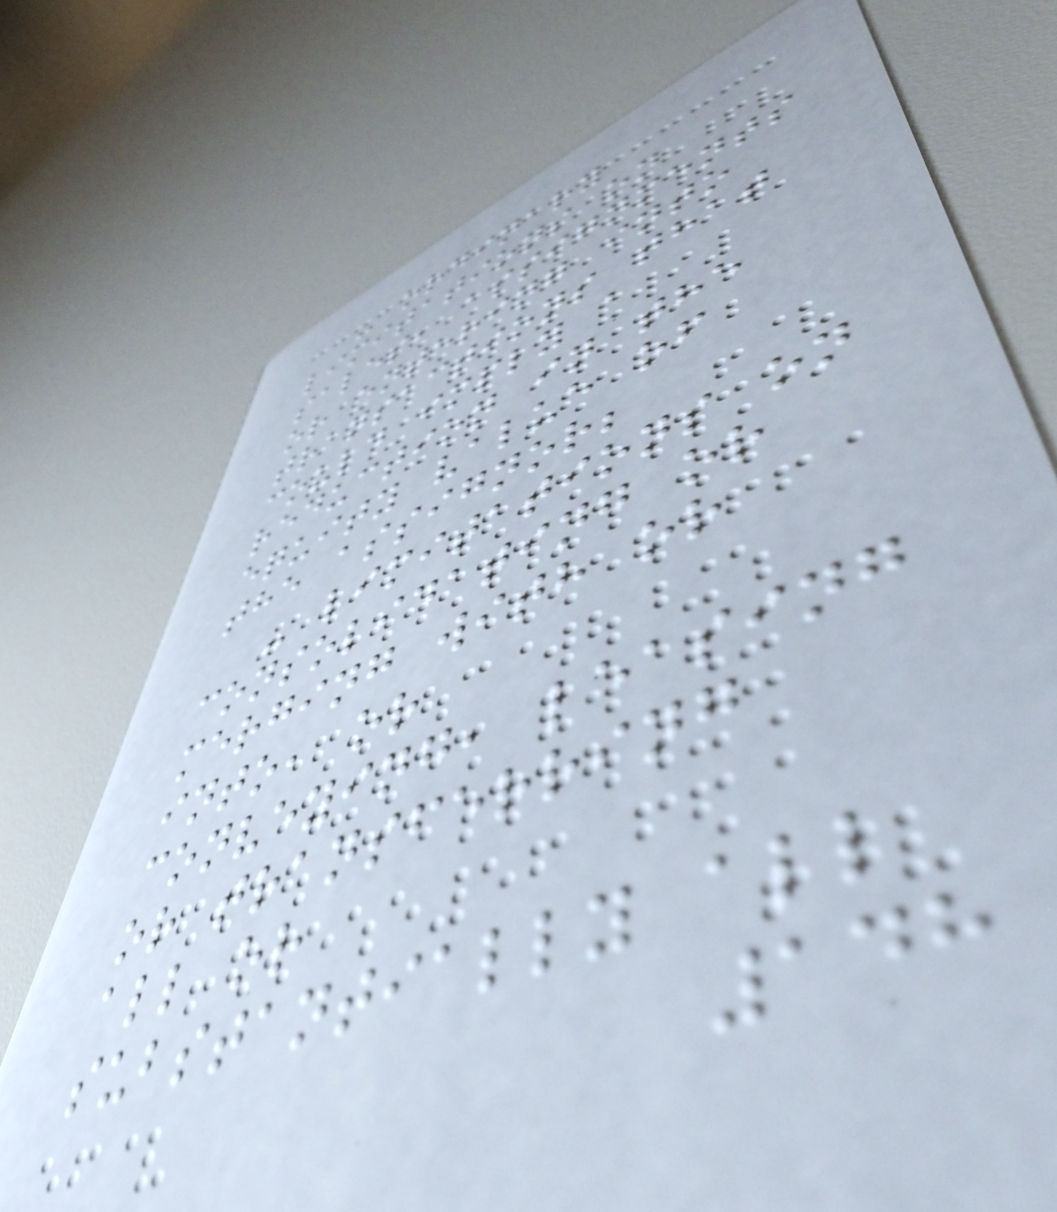- ordinary
limitations on
sales, assignments
or entering into
transactions that
could imply a
reduction in the
equity value of
the assignor;
- limitations on
consolidating or
merging with or
into, or
conveying, leasing
or transferring
all or
substantially all
148
